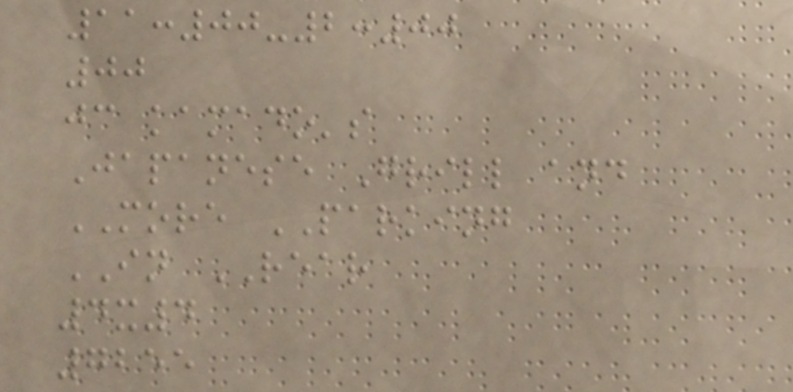11:00-2:00
00
jc kamado's
Japanese Grill and
MORE PARKING
IN REAR
4x4
7255
